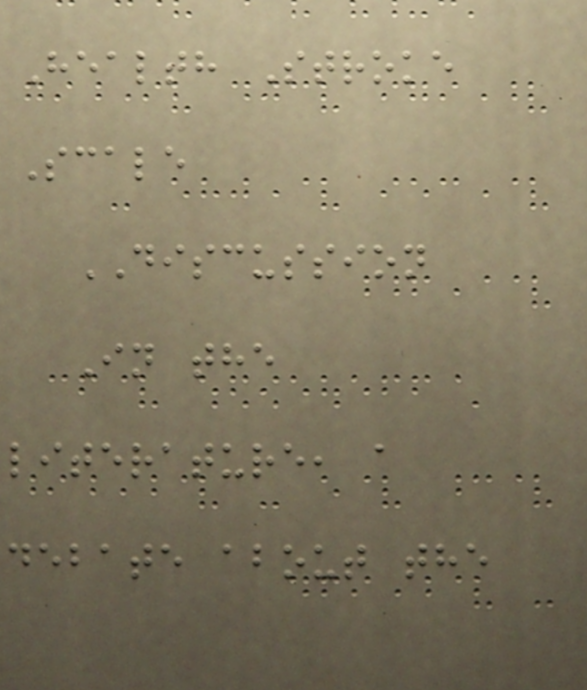Health Stroke
Scale
DISCUSSION
In the
literature, a
debate about the
